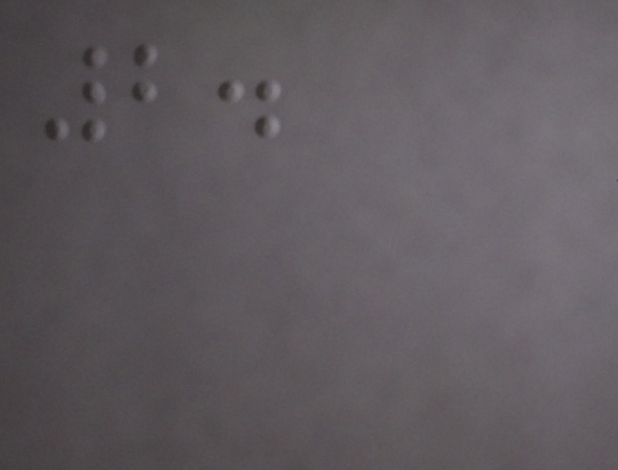2.
